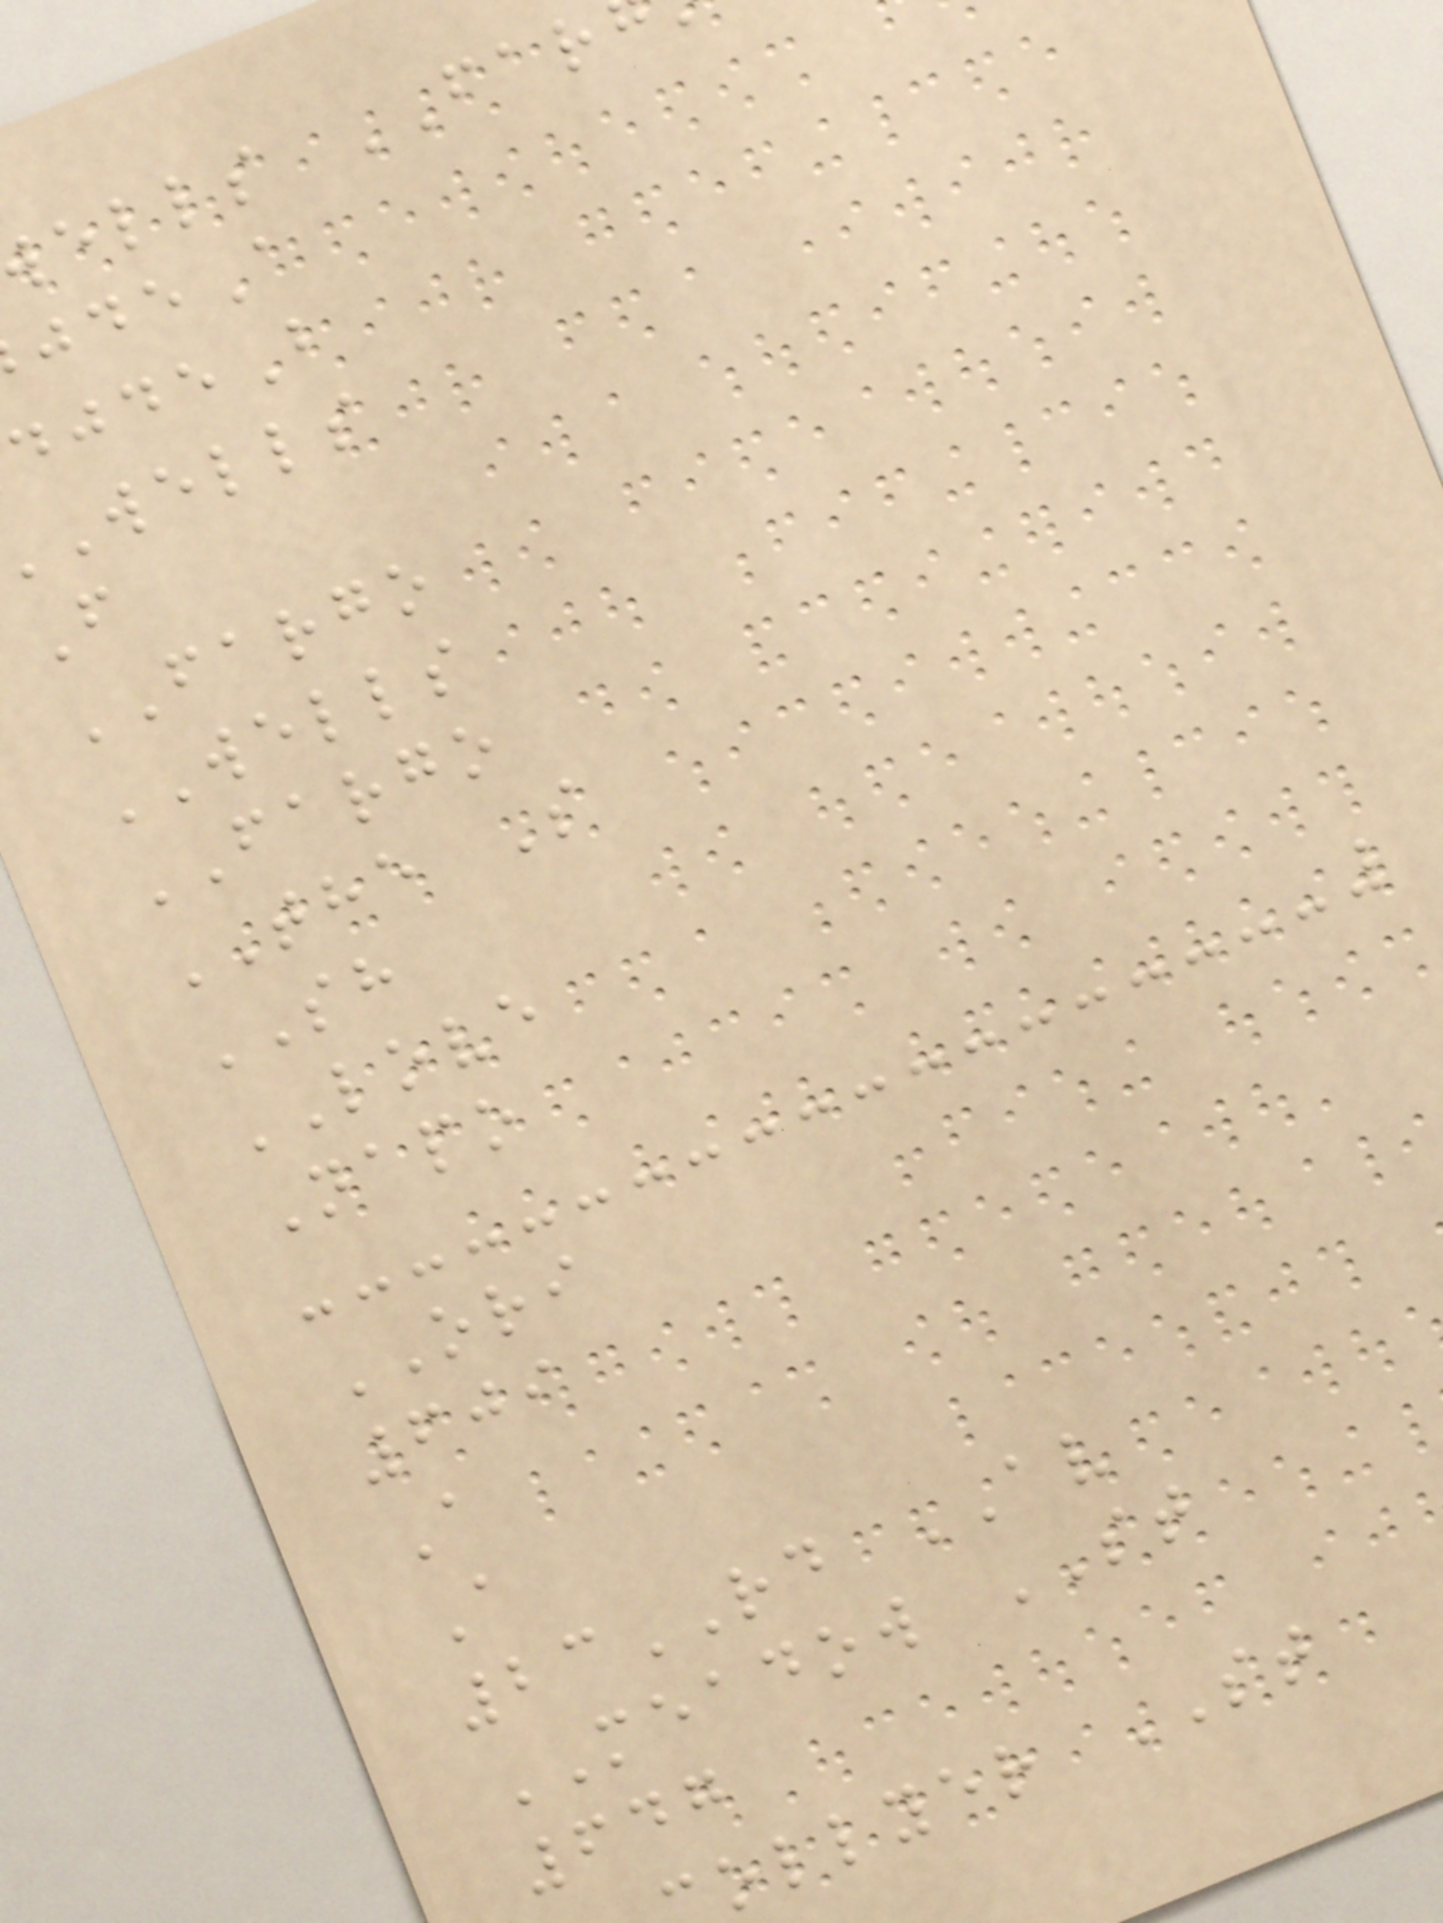ells FAR
wells
F
FARGO
WELLS
FARGO
THE S
SH
LOVE
Napo
ORI
609
A
A
23RD AV
MEADOW ST
647
ollyer ST
